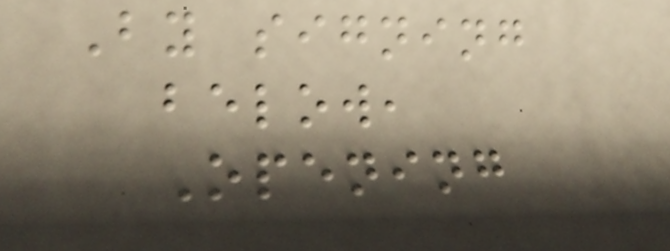By signing
below,
Opening
